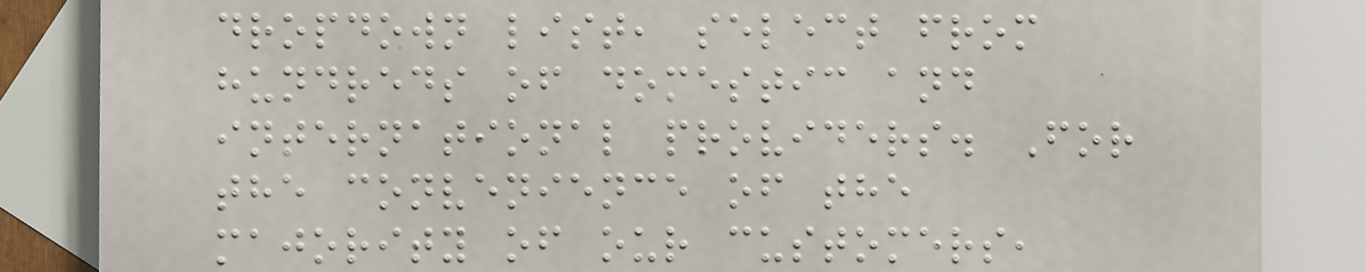dropdown list, select from
hundreds of domestic and
international providers. For
the convenience of the
majority of our customers,
